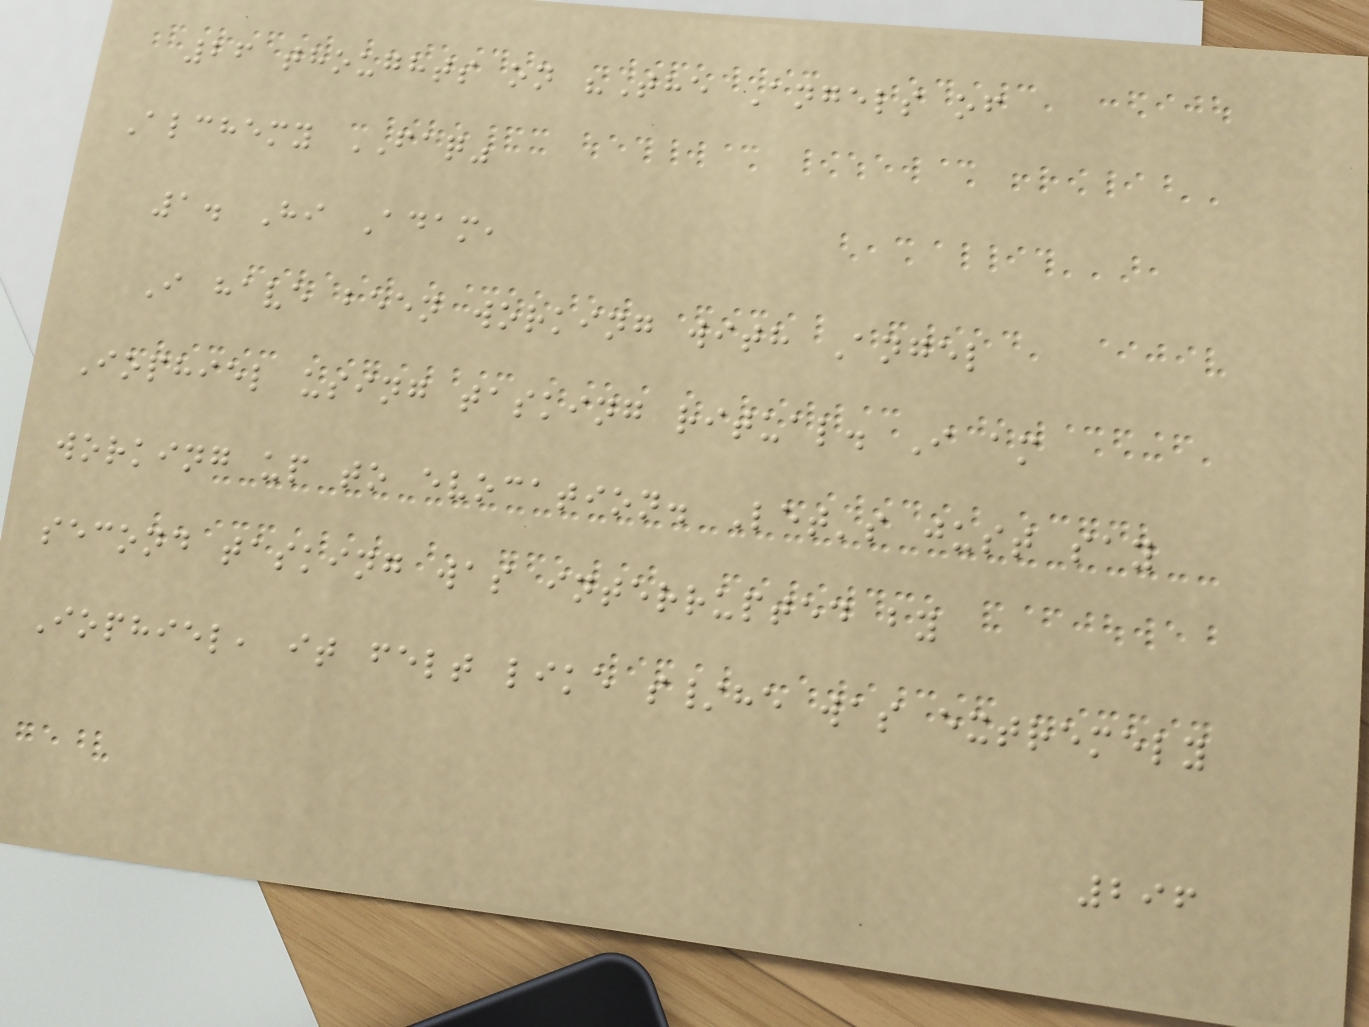26 thoughts on "The Angels of
Alchemy FAQ"
1. Hi Adam,
I have been working with Angel
Iophiel using tasking ritual. I am
working up to evocation. Let's just say
second tasking was interrupted by
Iophiel, it felt like s/he was extremely
296
